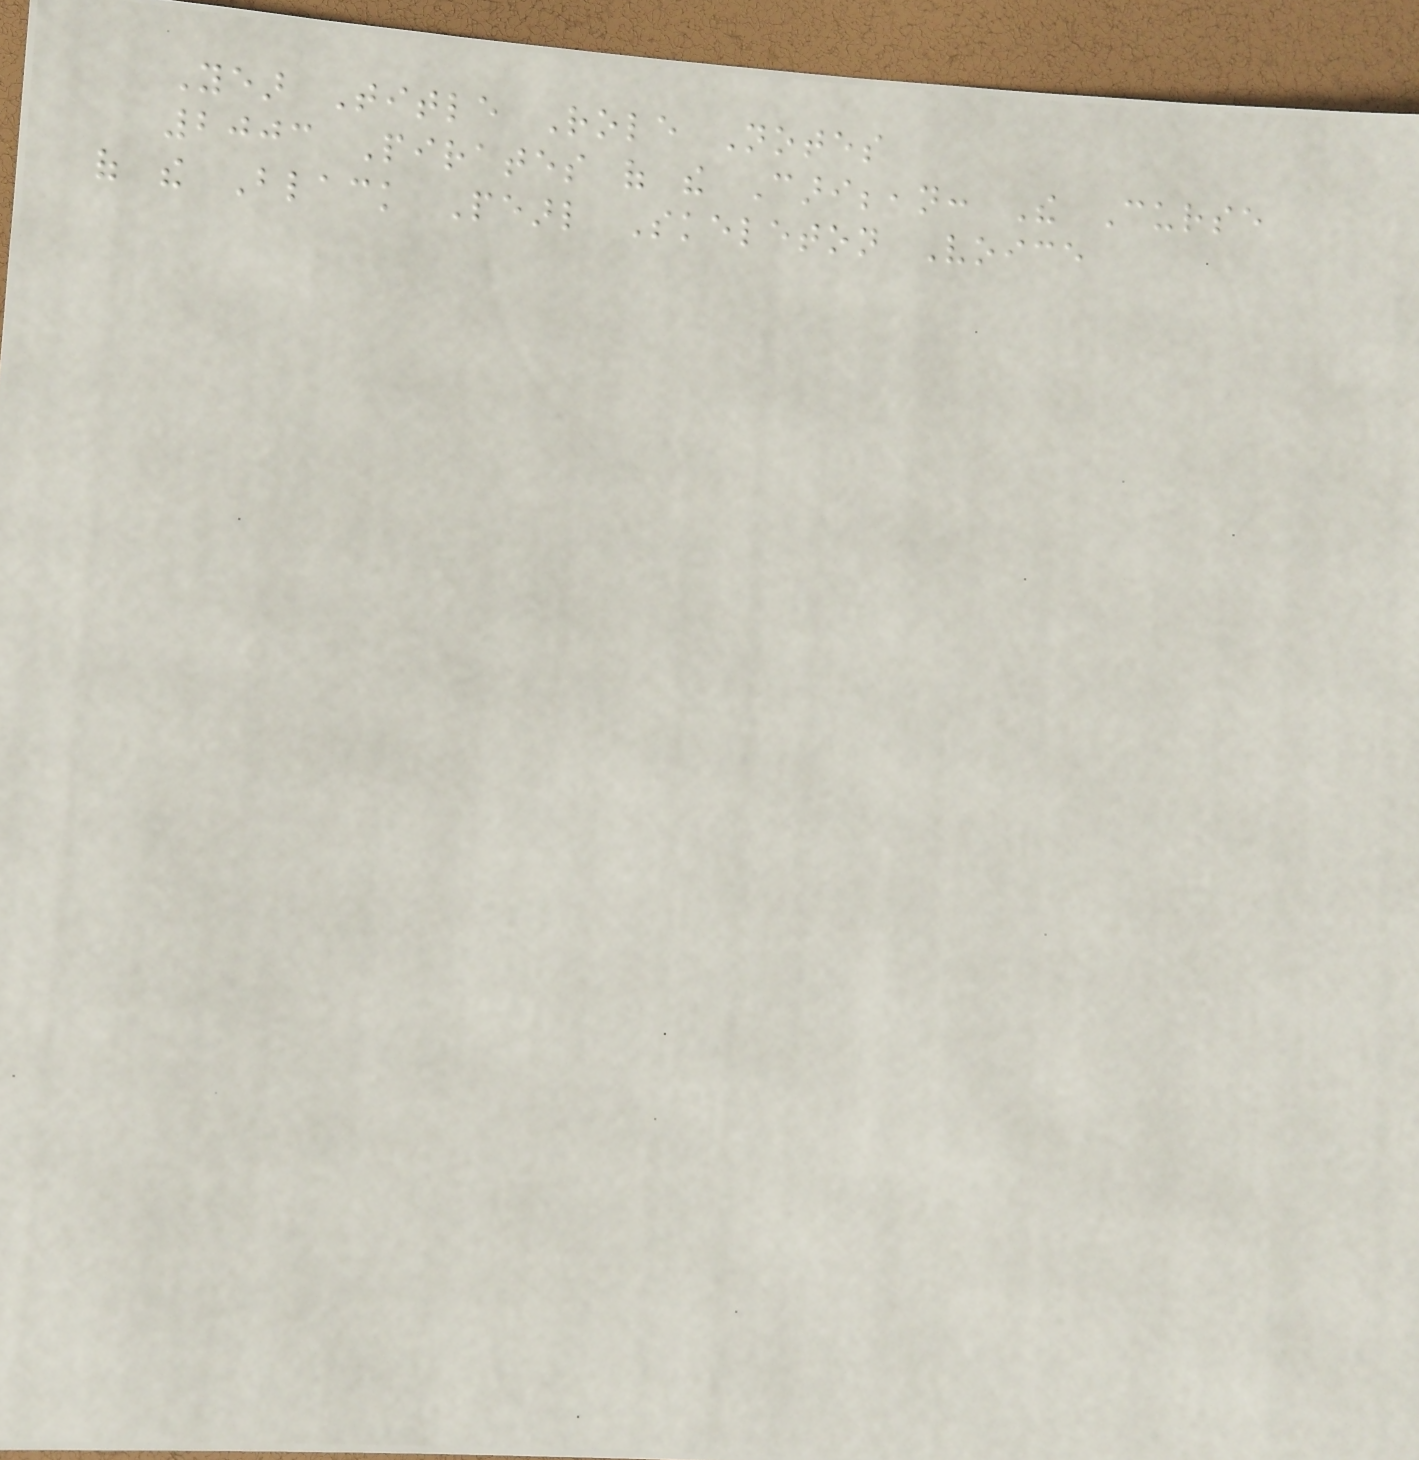Year Title Role Notes
2003 Pirates of the Caribbean: The Curse
of the Black Pearl Skeleton Voice
